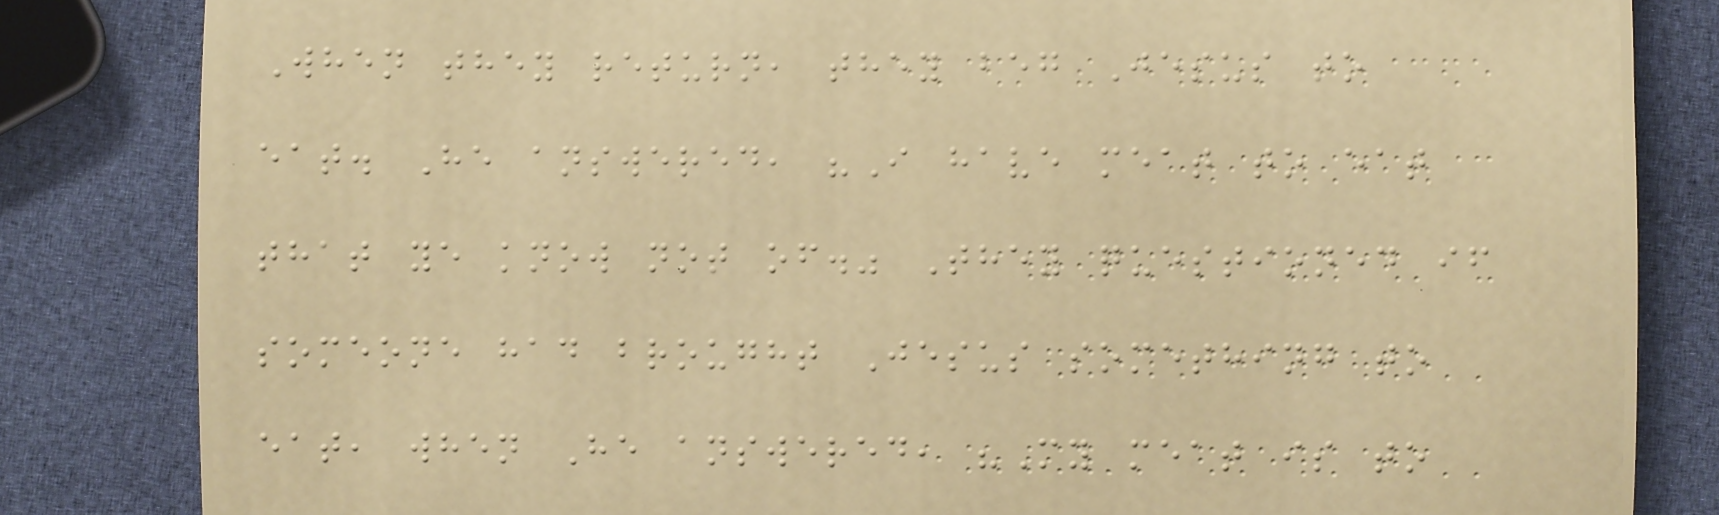When they return, they beg Jesus to
eat. He answered, "I have meat to eat
that ye know not of." They questioned if
someone had brought Jesus something to
eat, when He answered, "My meat is to
